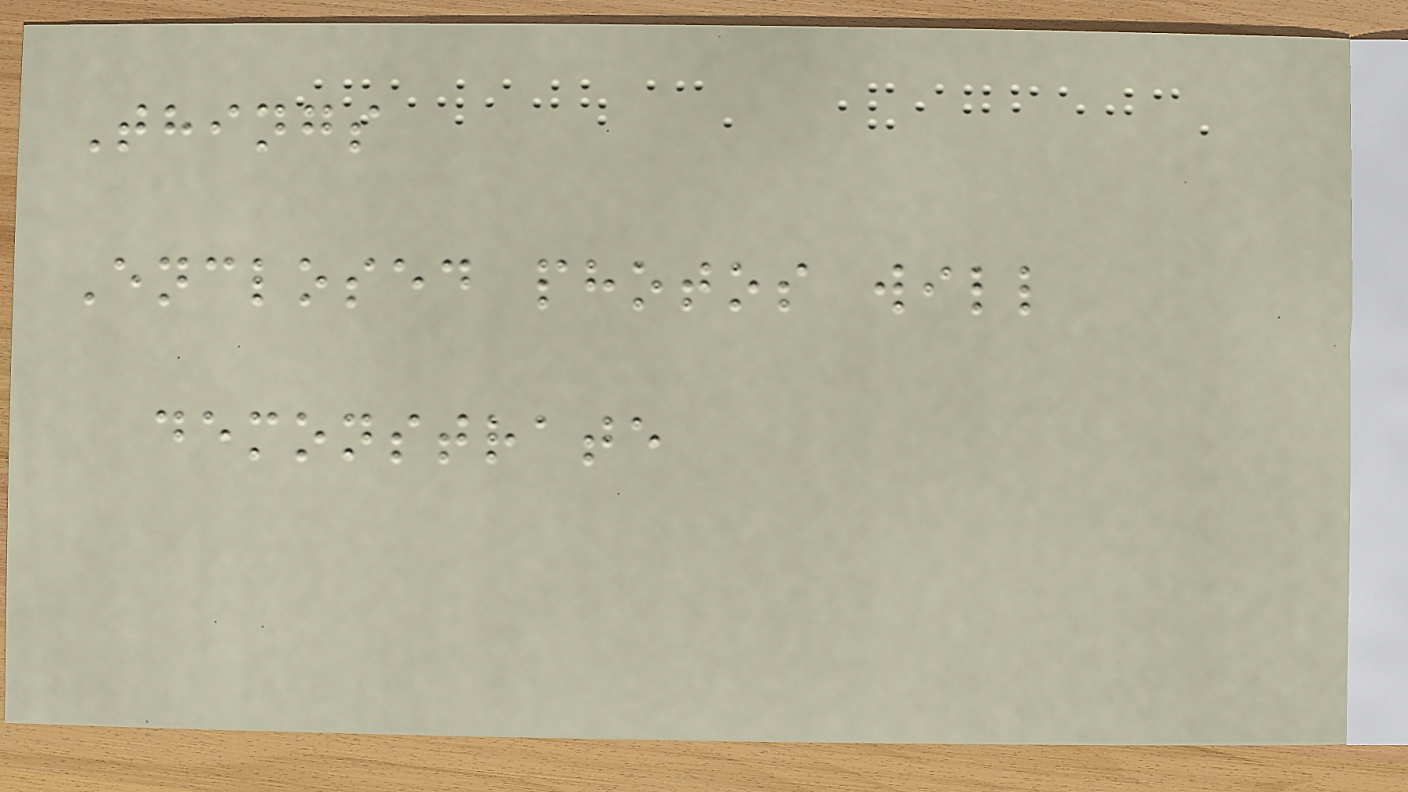Things
Enclosed photos will
demonstrate
